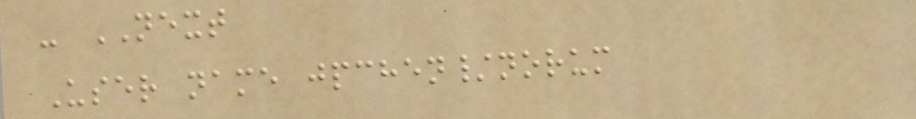- NEXT
User name jpchen/norum
